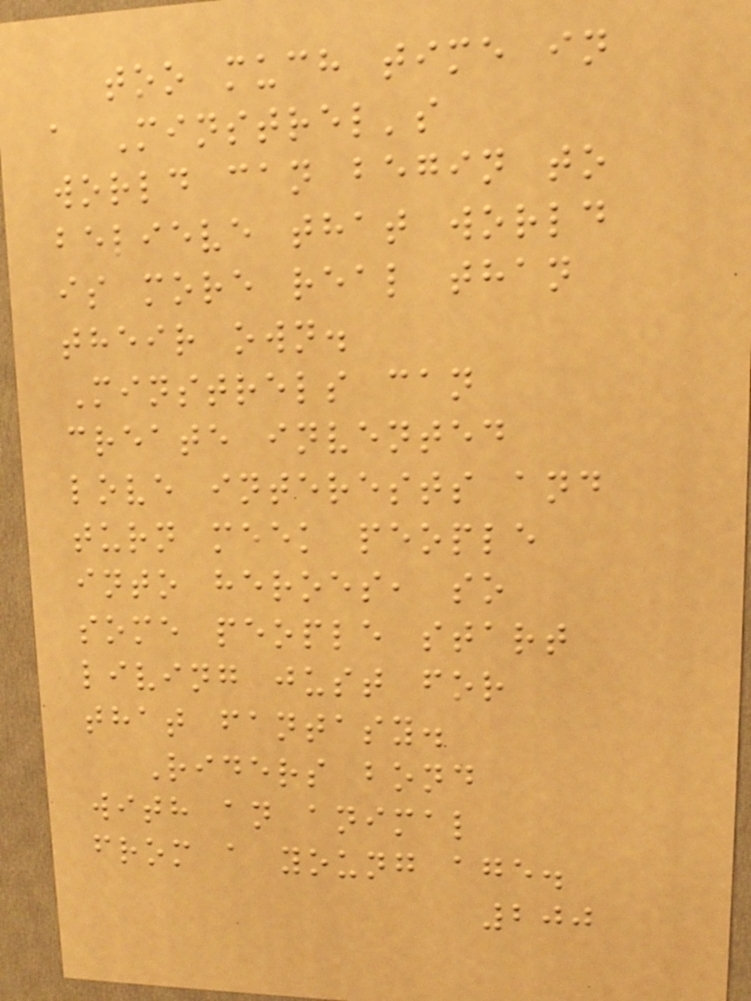too much time in
a Minstrel's
world can begin to
believe that world
is more real than
their own.
Minstrels can
create invented
love interests and
turn meek people
into heroes, so
some people start
living just for
that fantasy.
Riders bond
with an animal
from a young age.
200
